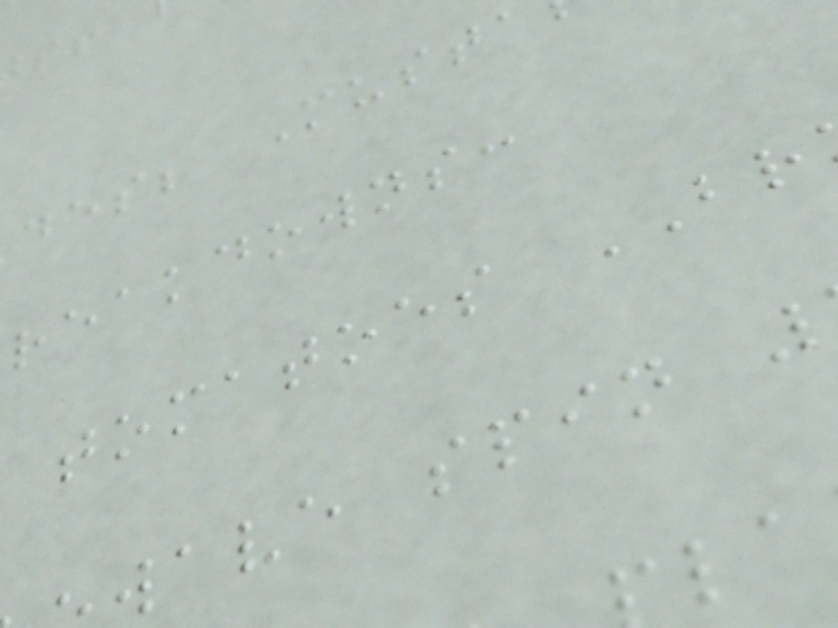des; Must
reakdowns:
tomatoes BR
